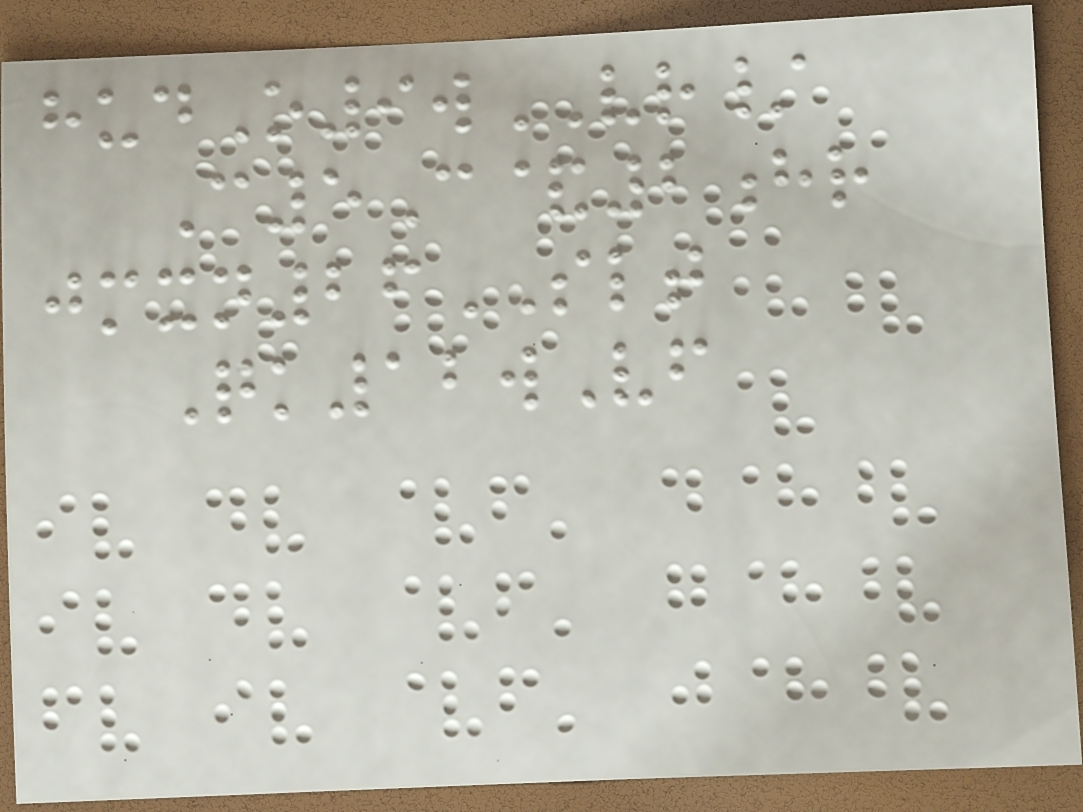hudO9wVR/
C5C&2hr
jmxn26SLT
Qk12wVf
